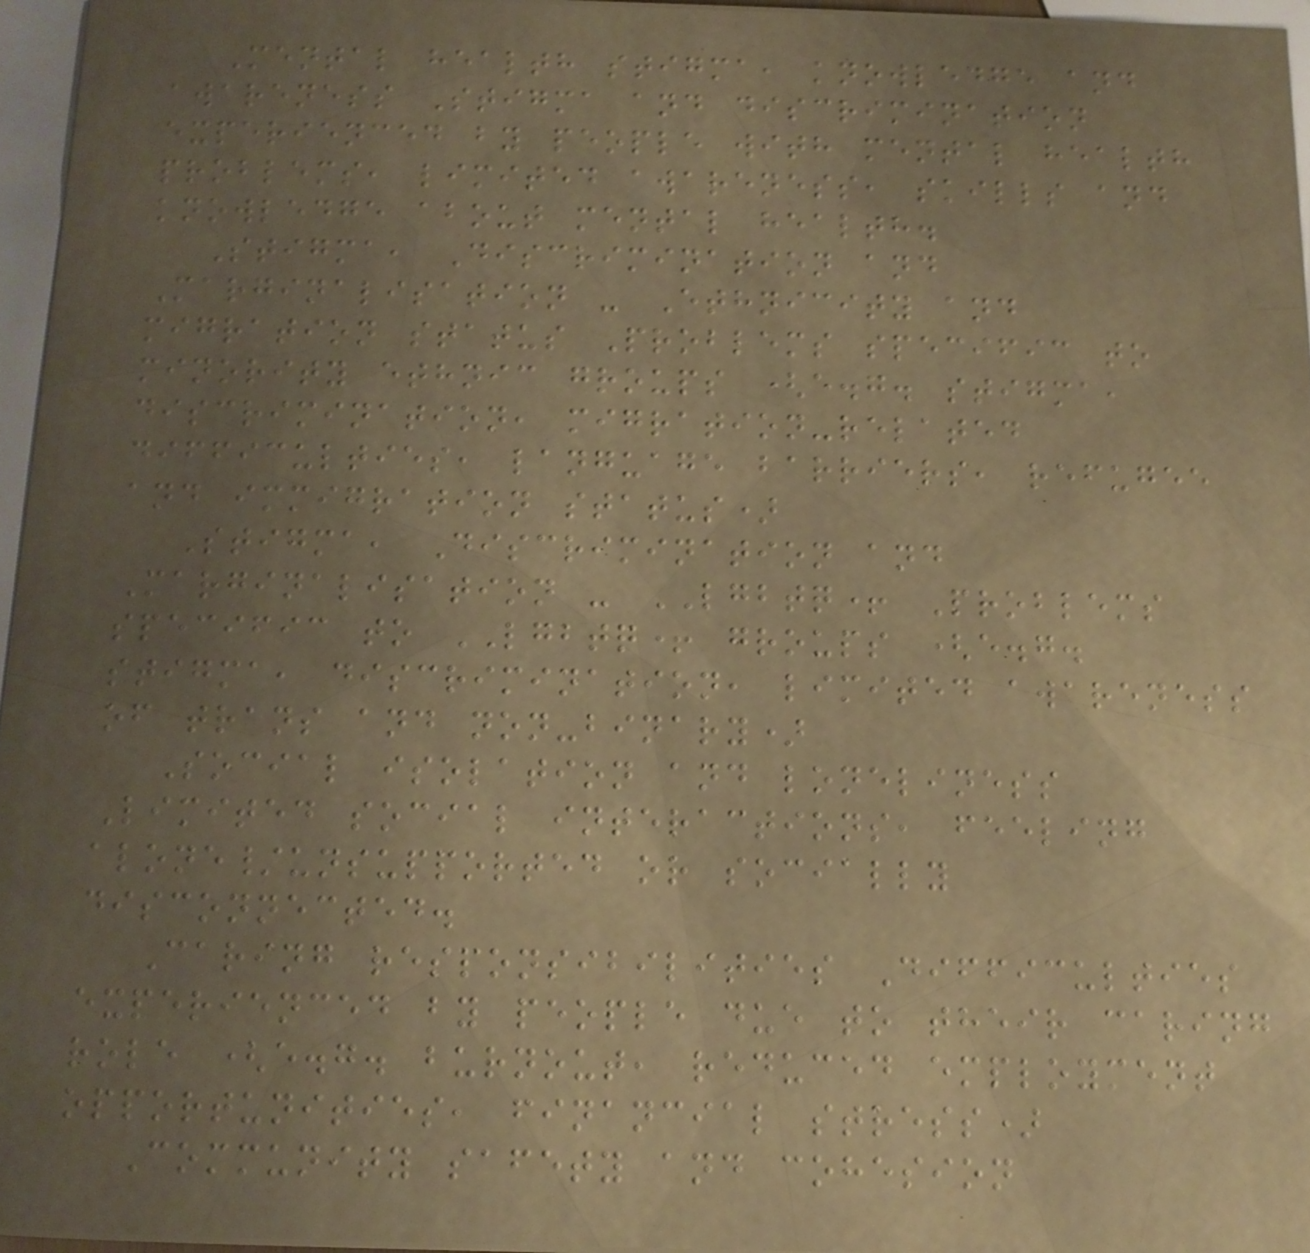Mental health stigma, knowledge and
awareness Stigma and discrimination
experienced by people with mental health
problems, limited awareness, skills and
knowledge about mental health.
Stigma, Discrimination and
Marginalisation - Ethnicity and
migration status Problems specific to
minority ethnic groups (e.g. stigma,
discrimination, migration-related
difficulties, language barriers, refugee
and immigration status)
Stigma, Discrimination and
Marginalisation - LGBTQ+ Problems
specific to LGBTQ+ groups (e.g.
stigma, discrimination, limited awareness
of trans and non-binary)
Social isolation and loneliness
Limited social interactions, feeling
alone/unsupported or socially
disconnected.
Caring responsibilities Difficulties
experienced by people due to their caring
role (e.g. burnout, reduced employment
opportunities, financial stress)
Community safety and cohesion
